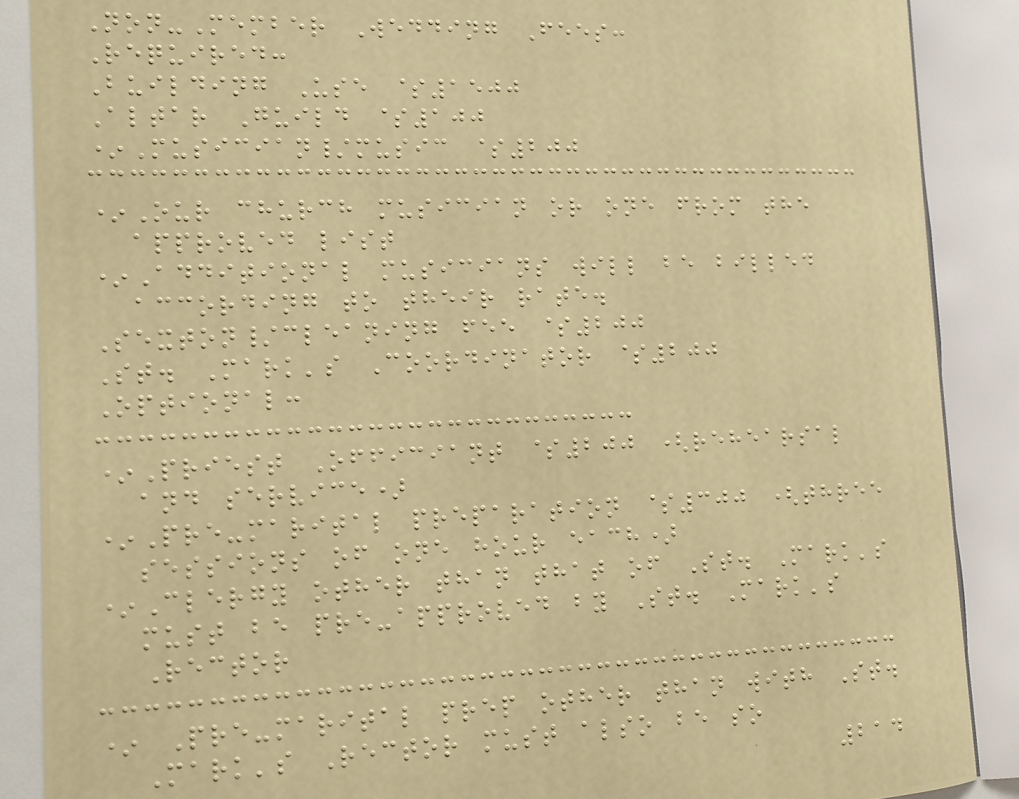Non-Member Wedding Fees:
Required:
Building Use $1500
Altar Guild $100
*Musician/music $200
*Our church musician or one from the
approved list
*Additional musicians will be billed
according to their rate.
Sexton/cleaning fee $200
St. Mark's Coordinator $200
Optional:
*Priest Officiant $200 (rehearsal
and service)
*Pre-marital preparation $300 (three
sessions of one hour each)
*Clergy other than that of St. Mark's
must be pre-approved by St. Mark's
Rector
* Pre-marital prep other than with St.
Mark's Rector must also be so
214
